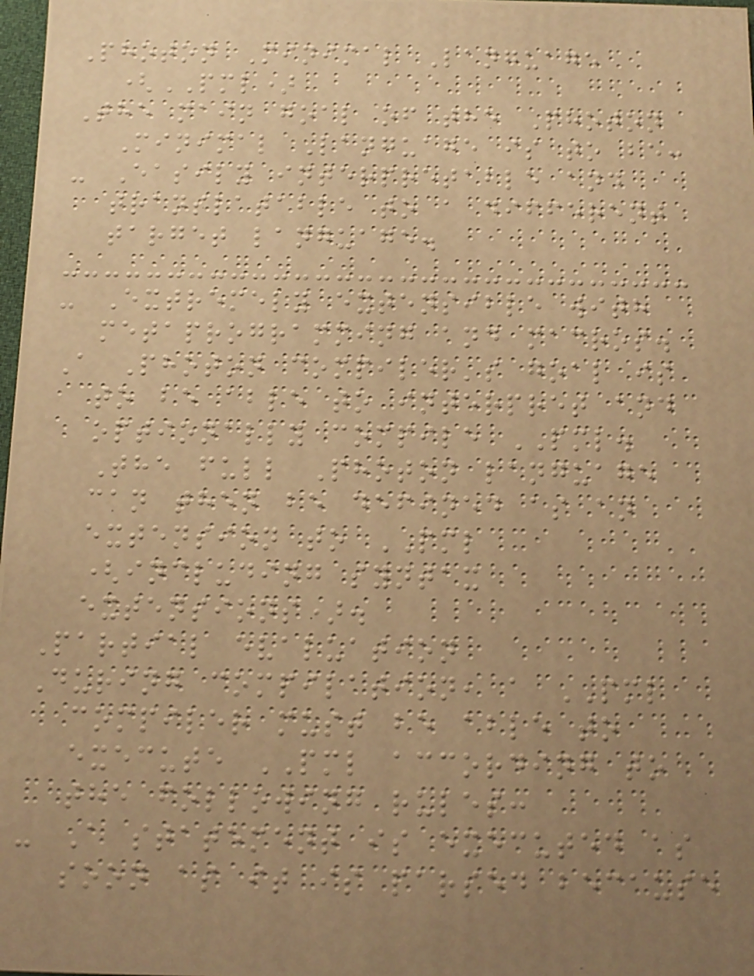Photon Minimal Language
(PML)
The main goal of the Photon
Minimal Language is to be:
- Easily interpretable and
translatable to a different
target language.
- Extremely extensible with
metaprogramming and macros.
A Photon compiler's goal is
to be able to interpret and
optionally compile PML.
The full Photon language
can then be defined as an
extension to PML
(including syntax
extensions).
Partial evaluation
During compilation, a PML
compiler must be able to
execute PML according to
the following rules:
- A statement is executed as
soon as it is parsed because
